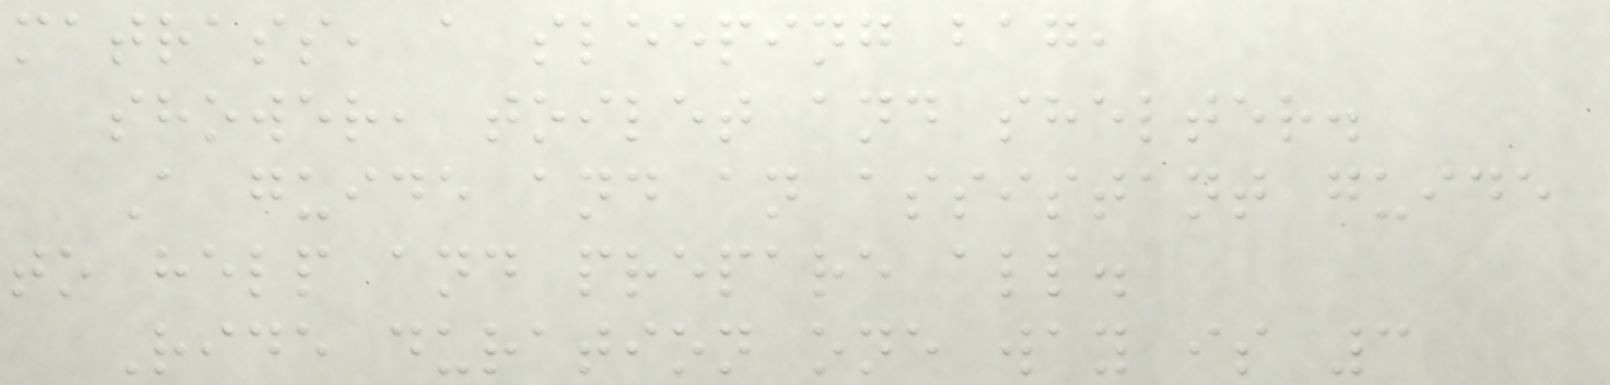matrass, a sleeping bag,
shower, toilet and shelter.
A guide and an assistant guide
to help and prepare all.
Ride duration one way is 3
